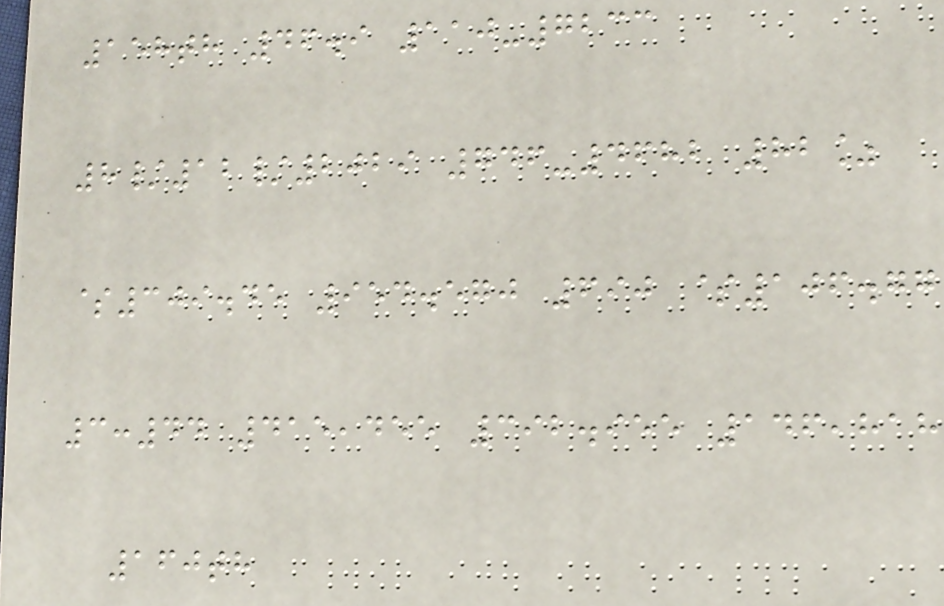158th 46.9 110-7233
8/12/2029 746-4682 82%
$309.45 954.570 690 $106.77
3:44 415,455 392.955 146,818
160th
